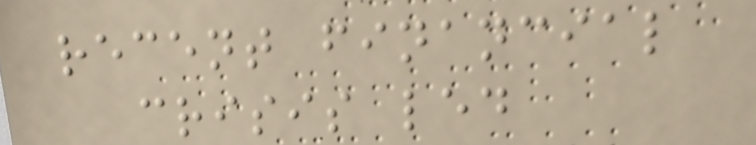recent financial
crisis led
